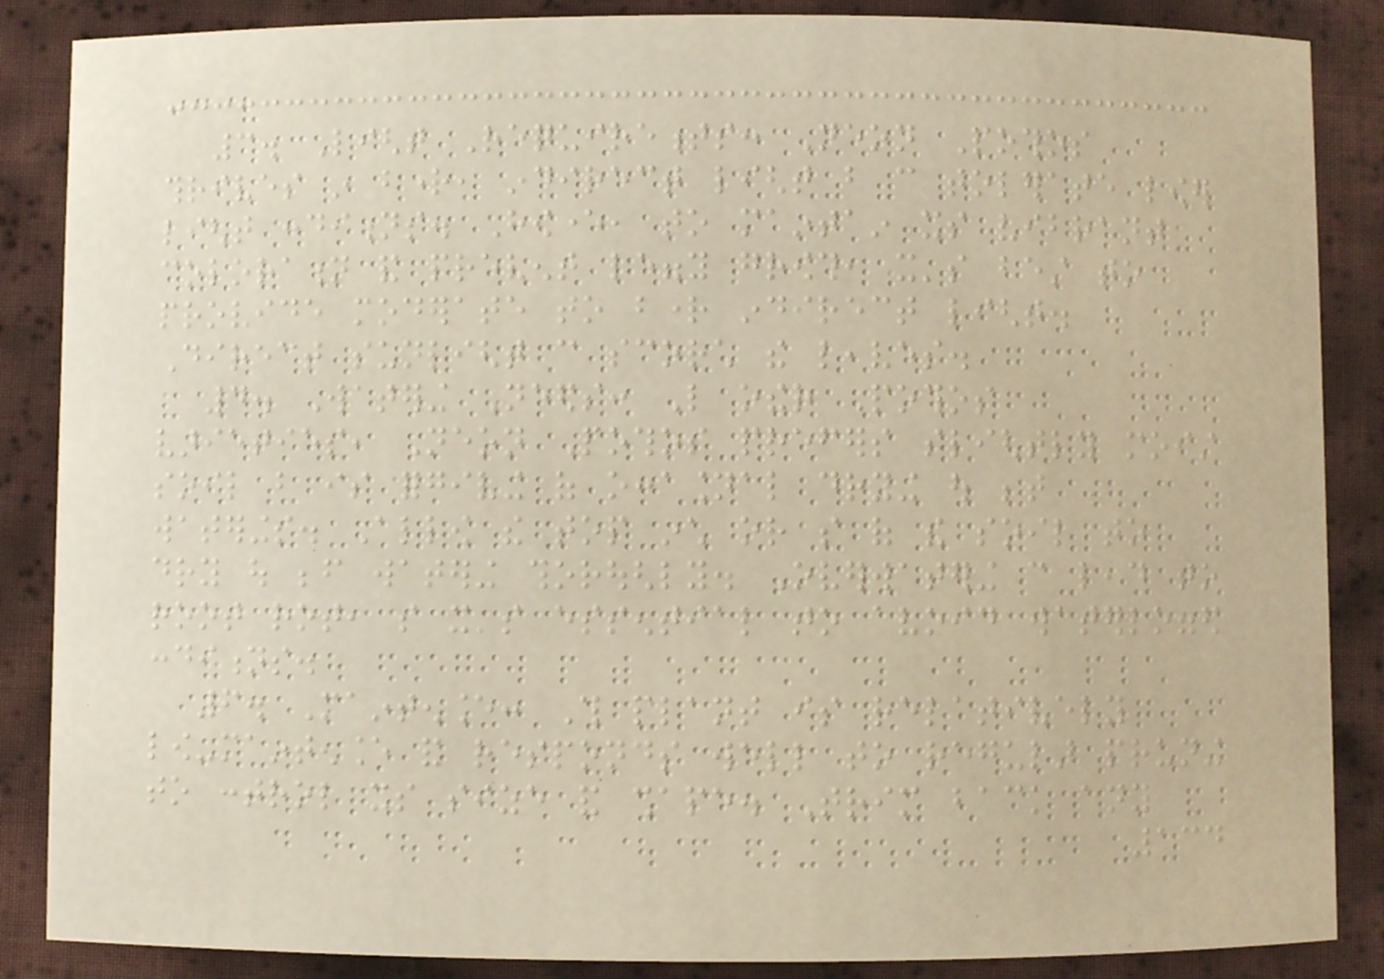3. Light Requirements: Neon Pothos
thrives in bright, indirect light but can tolerate lower
light conditions. However, to maintain its vibrant
coloration and prevent leggy growth, it's best to
provide moderate to bright indirect light.
Direct sunlight can scorch the leaves.
4. Watering Needs: Like other Pothos
varieties, Neon Pothos prefers slightly moist
soil but is forgiving of occasional drying out between
waterings. Allow the top inch or so of the soil to
dry out before watering thoroughly. Overwatering can lead to
root rot, so it's essential to avoid waterlogged
conditions.
6. Maintenance: This plant is relatively
low-maintenance and responds well to regular pruning
to control its size and shape. Trim back any
134
